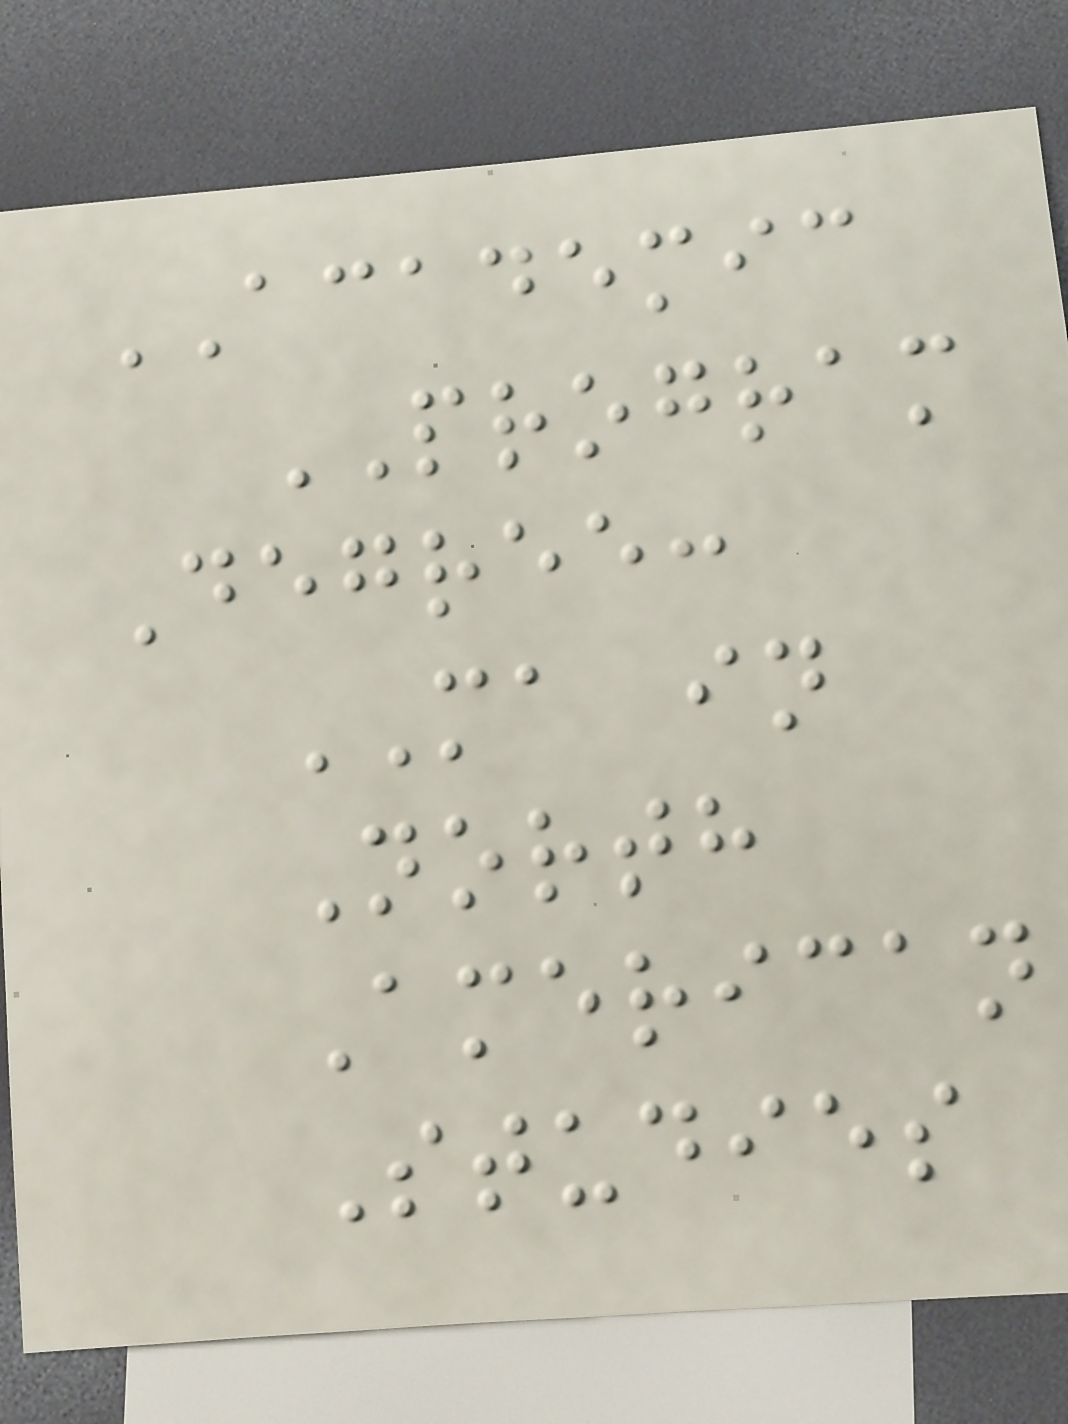ACADEMIC
PROGRAM
Degree:
MA in
North
American
Studies
